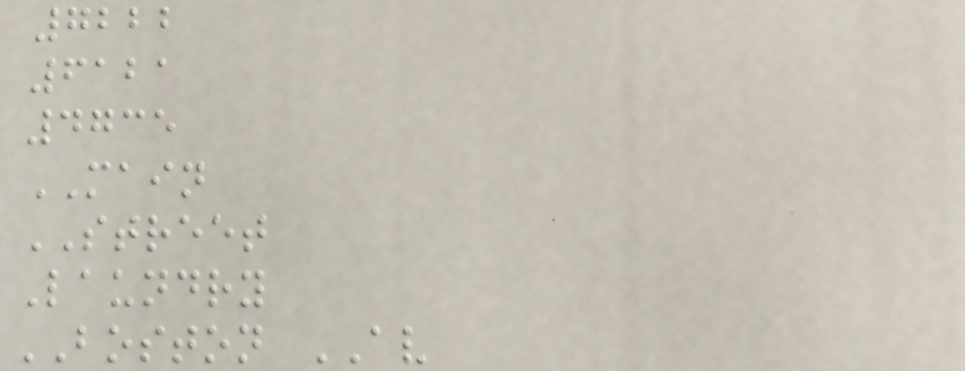7222
6121
4735
MAIN
STREET
Laundry
BOSTON AV
